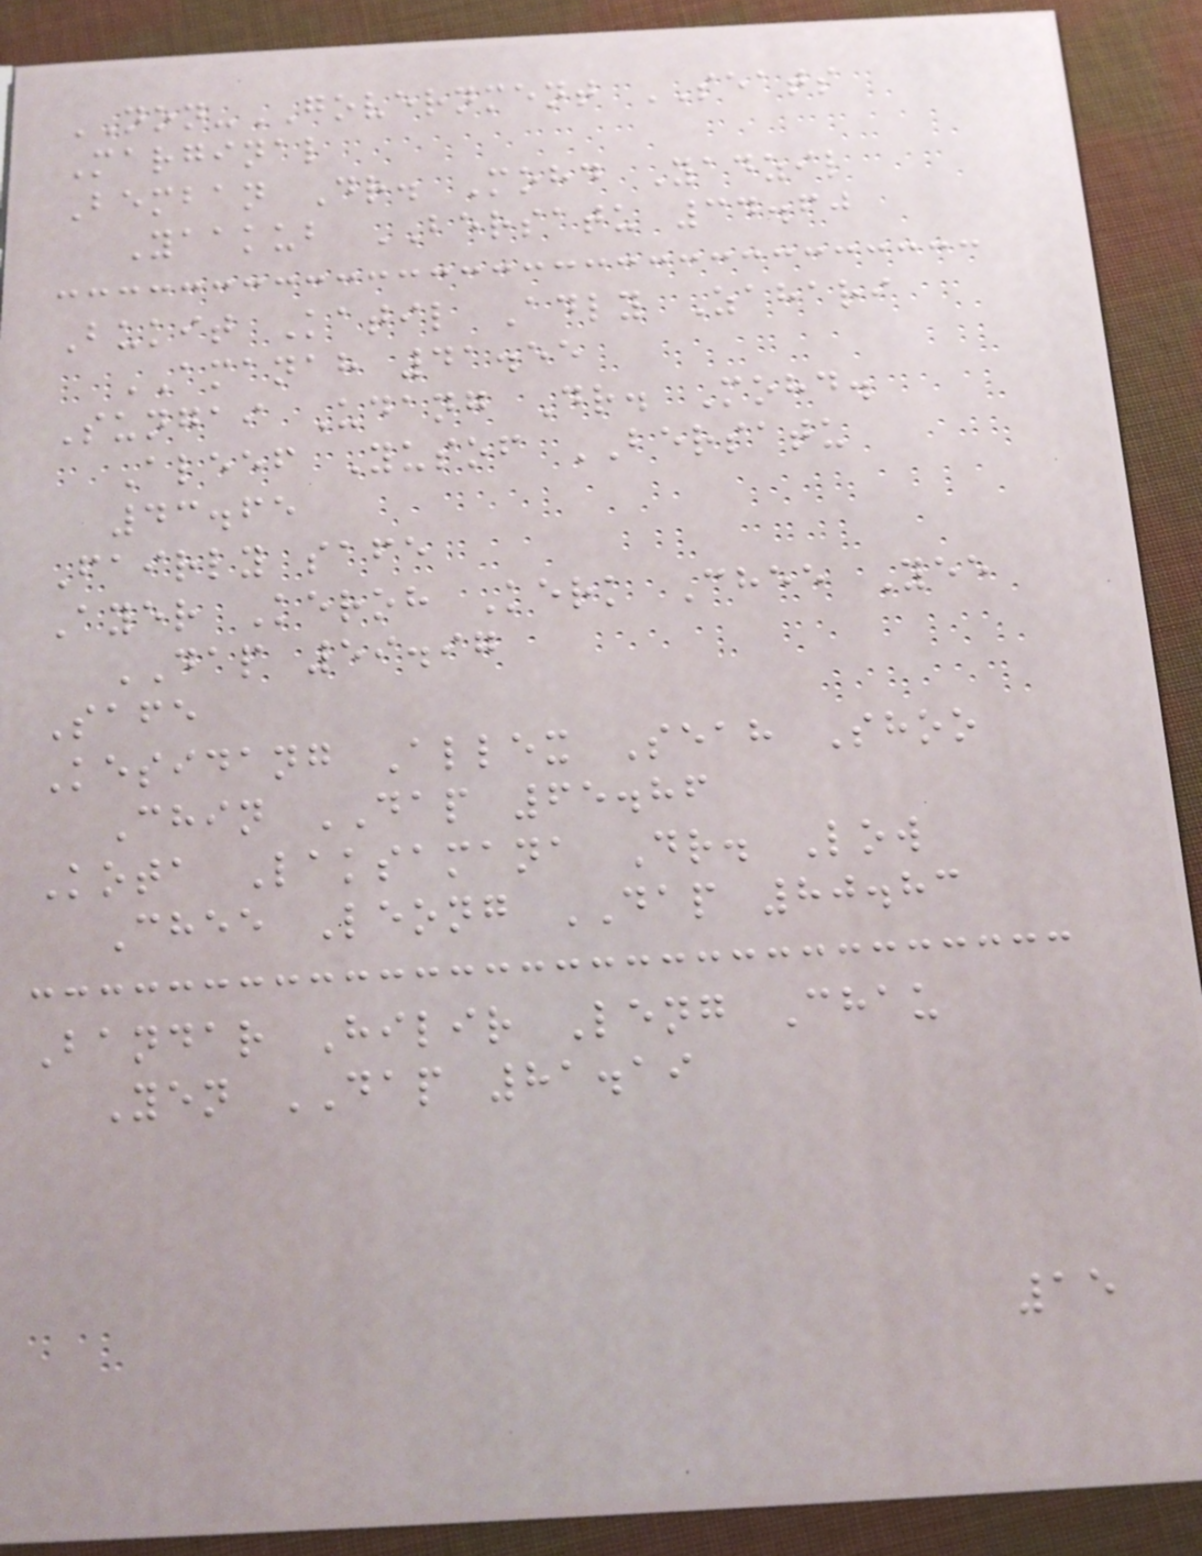NON-GOVERNMENT SEATS
Marginal
Bemban Dr. Mohd Yadzil
Yaakub BERSATU 34.60
Bukit Katil Adly Zahari
AMANAH 41.55
Sungai Udang Dr. Mohd.
Aleef Yusof BERSATU
43.65
Fairly safe
Ayer Keroh Kerk Chee Yee
DAP 59.97
Safe
Kesidang Allex Seah Shoo
Chin DAP 65.86
Kota Laksamana Dr. Low
Chee Leong DAP 80.83
Bandar Hilir Leng Chau
Yen DAP 81.19
15
